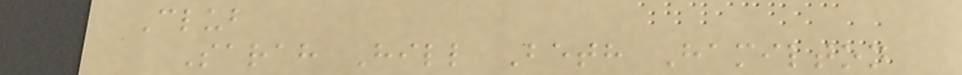Club
Sarah Hill Beth Hamilton
